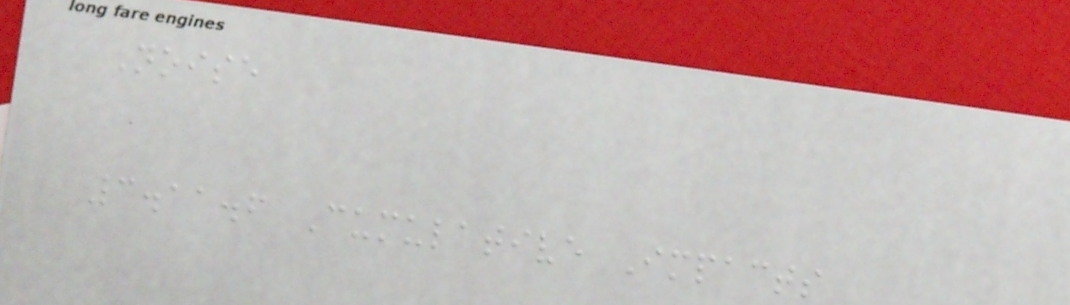Noise
3.11.6 Cumulative Impacts
